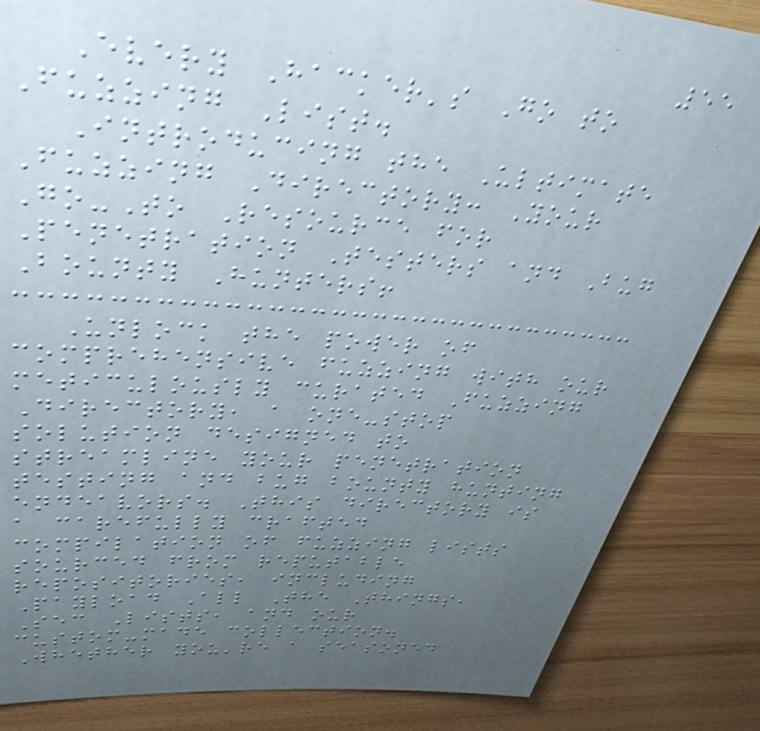55
Every Hacker's Go to
Fuzzing List.
Introducing the Ultimate
Fuzzing Directory: Your
Go-To Resource for
Penetration Testers and Bug
Bounty Hunters!
Unlock the power of
comprehensive fuzzing with our
meticulously curated Fuzzing
Directory, a one-stop
solution designed to
streamline your penetration
testing and bug bounty hunting
endeavors. This directory is
a carefully crafted
compilation of fuzzing lists
sourced from reputable
repositories, including
Payload All The Things,
Sec Lists, and our
custom-made collection.
Whether you're a seasoned
